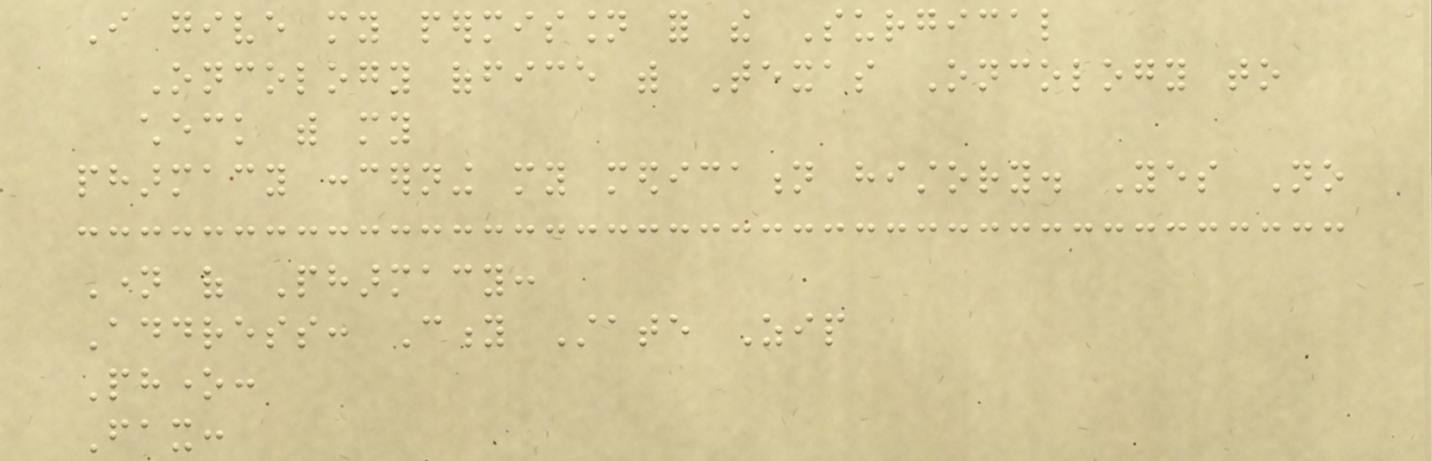I give my permission for the Surgical
Oncology office with Texas Oncology to
check with my
pharmacy concerning my medication history. Yes No
Name of Pharmacy:
Address: City State Zip
Phone:
Fax:
